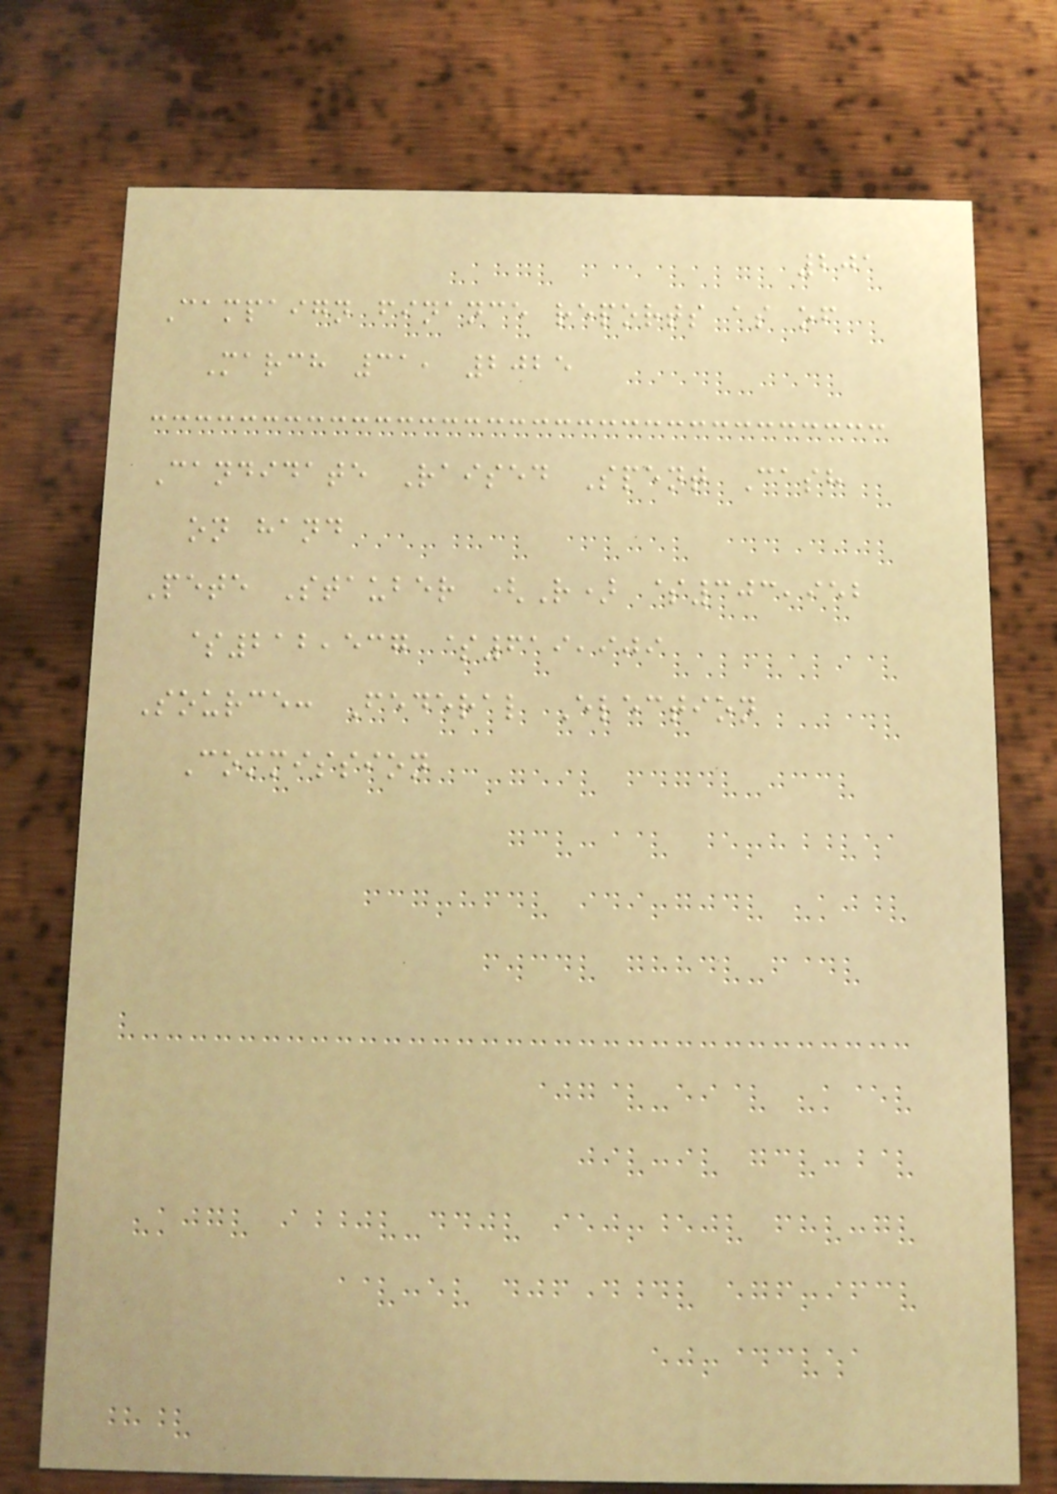201
Campaign finance reports as of
March 31, 2025
Candidate Raised Spent Cash
on hand
Pete Stauber (R) $303,952
$212,537 $619,909
Source: Federal Election
Commission
